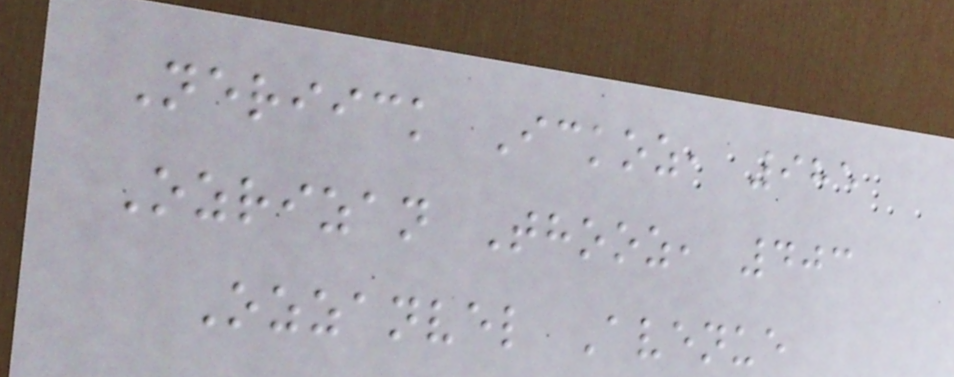Neriick Ickoz, 985
Ozrizan Thooz, 403
Ozzanvel Avenue
